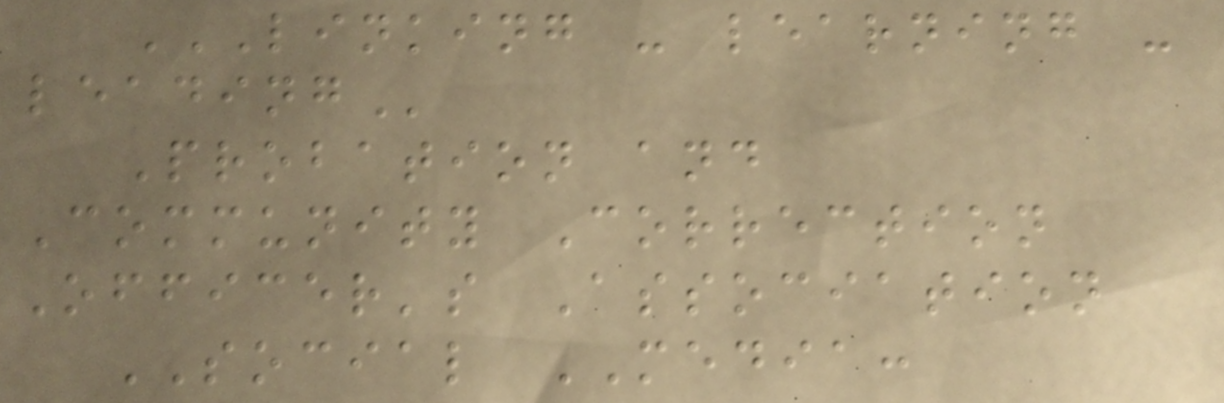LINKING - LEARNING -
LEADING
Probation and
Community Correction
Officer's Association
SOCIAL MEDIA:
